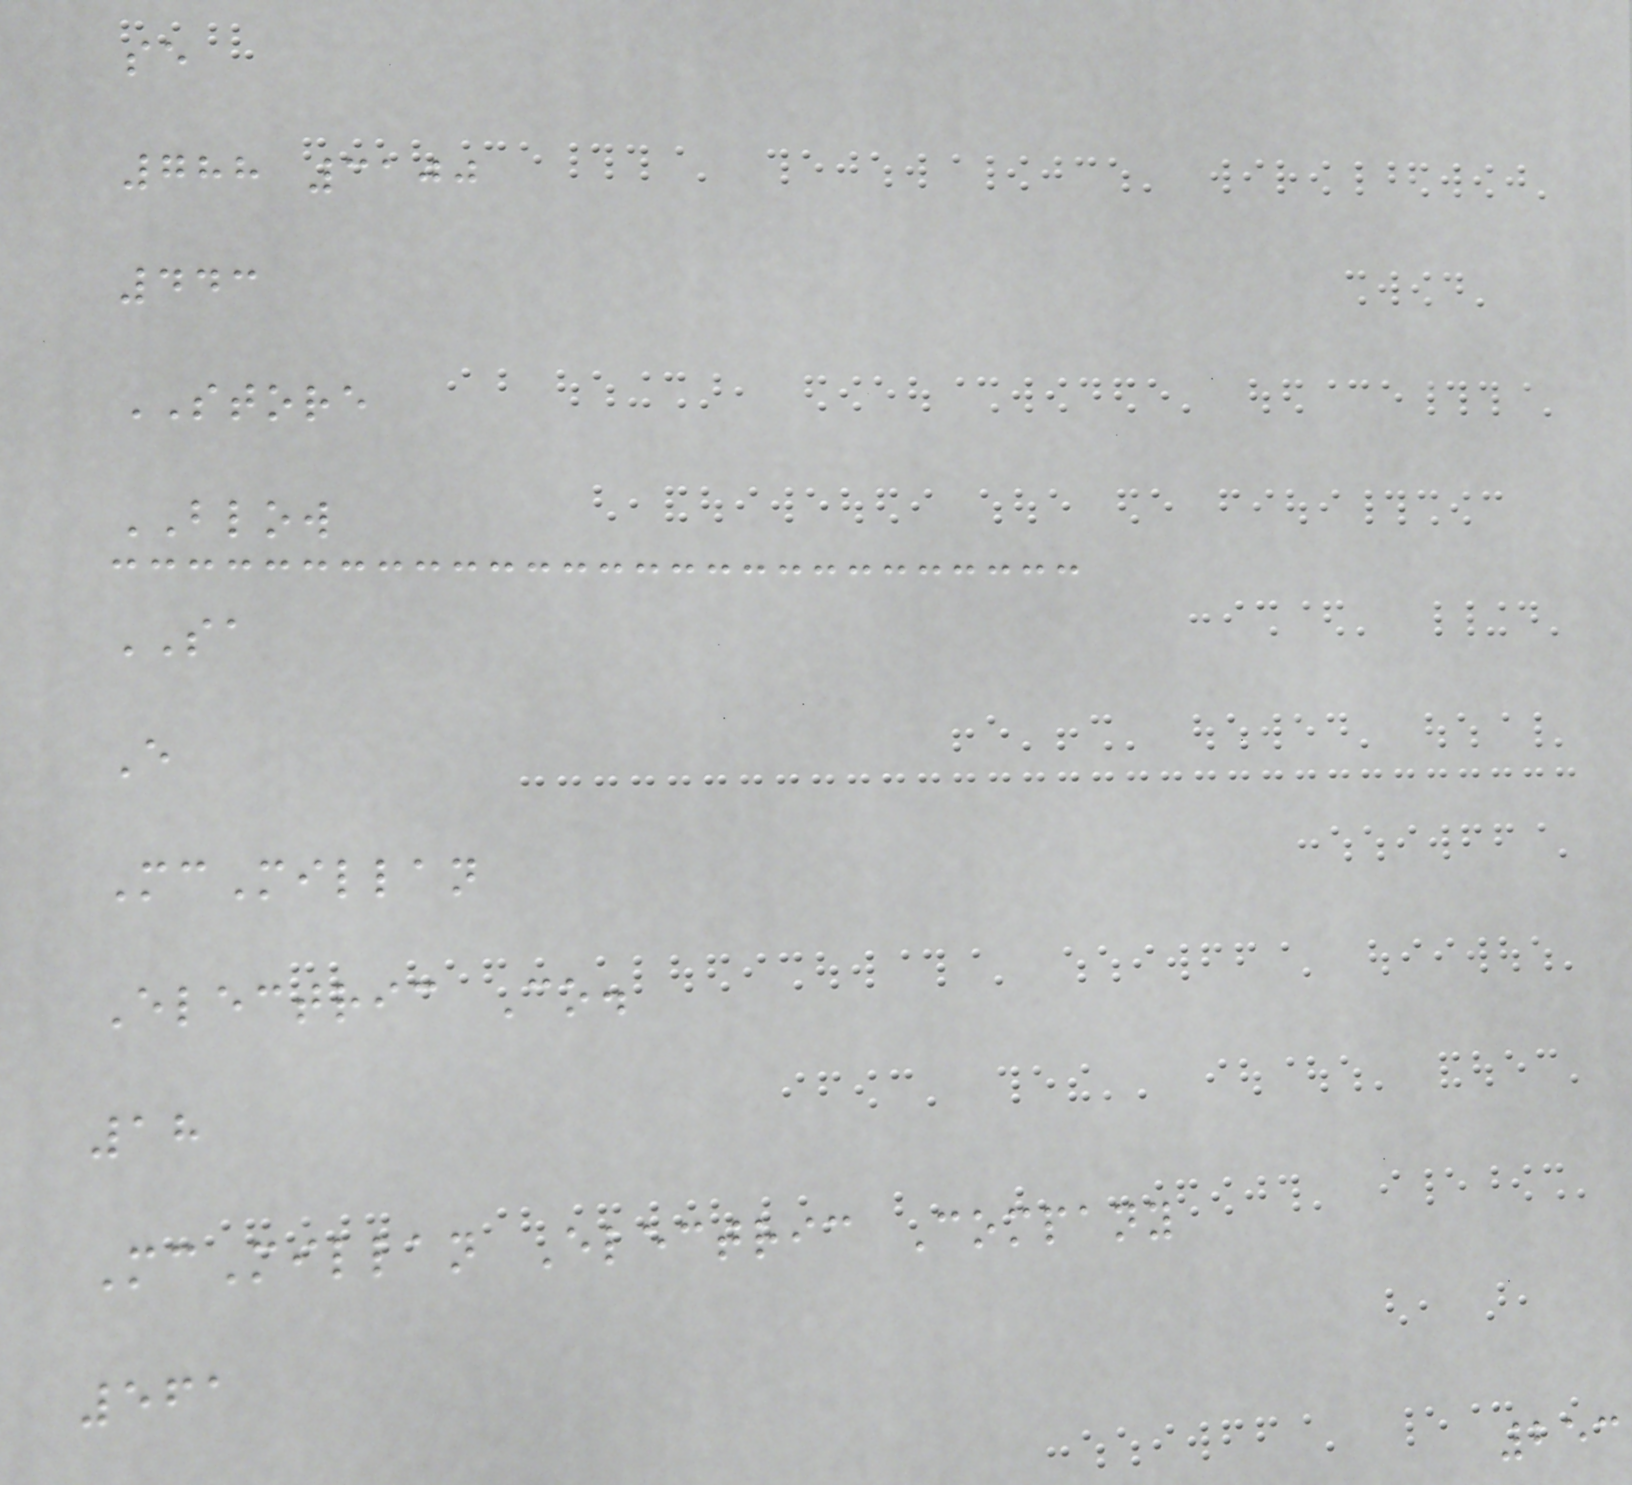se
788 3100
443
STORE
BLOW
SA
E
McMillan
Electric Co.
18
McMillan Electric Company
561
253
